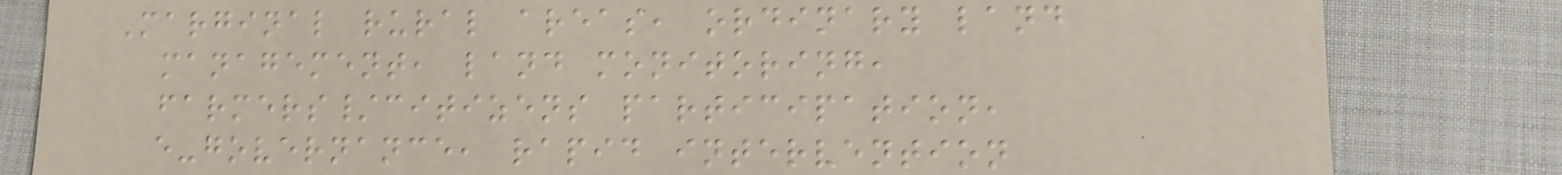Marginal rural areas, ordinary land
management, land monitoring,
farmers/citizens participation,
e-governance, rapid intervention
